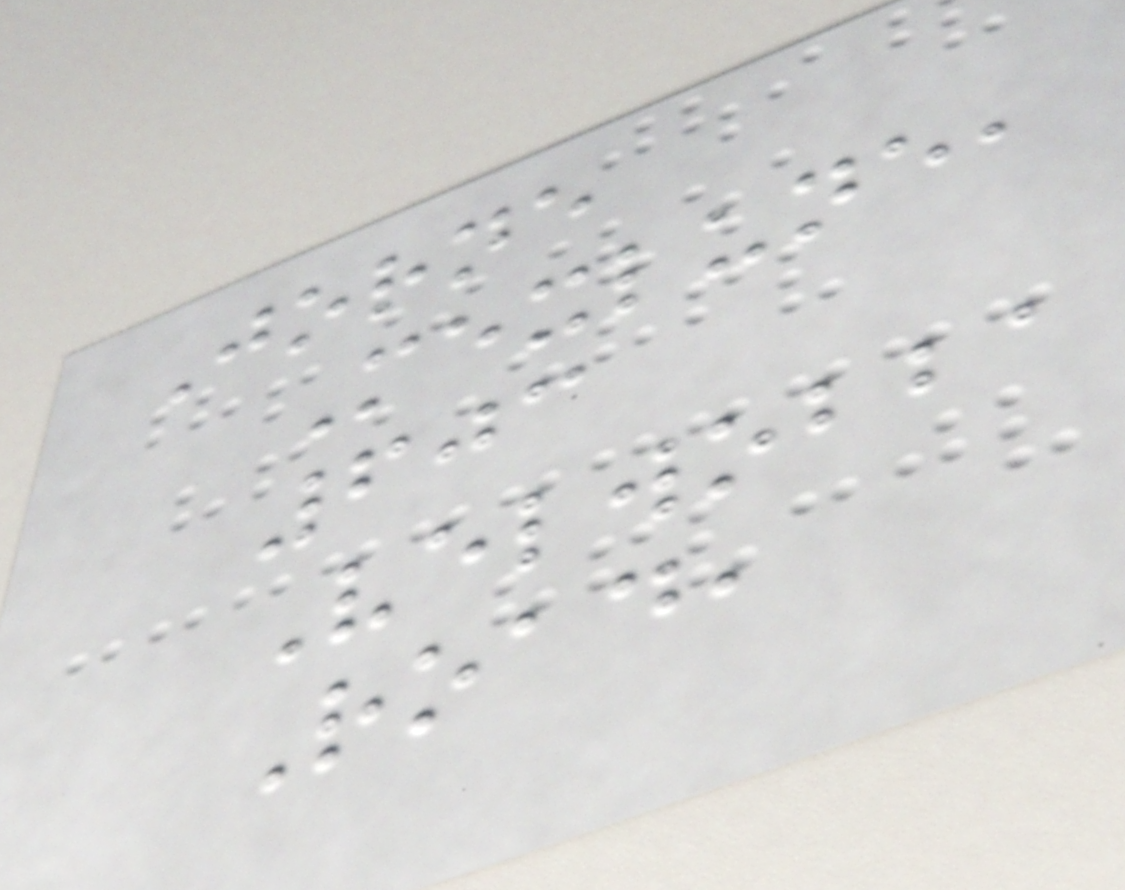Jorne
Mexlune,
603
Velwobba
Road,
